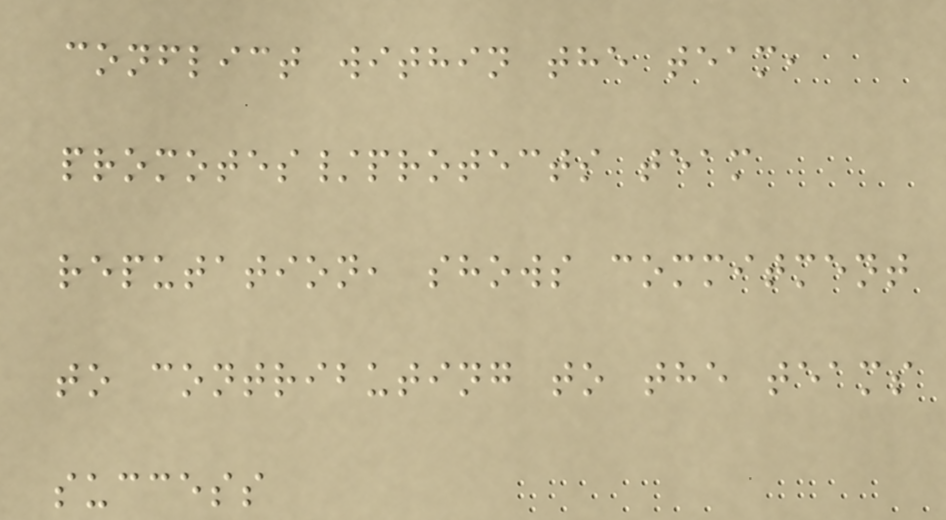conflict within the team,
promotes/protects team
reputation, shows commitment
to contributing to the teams
success
